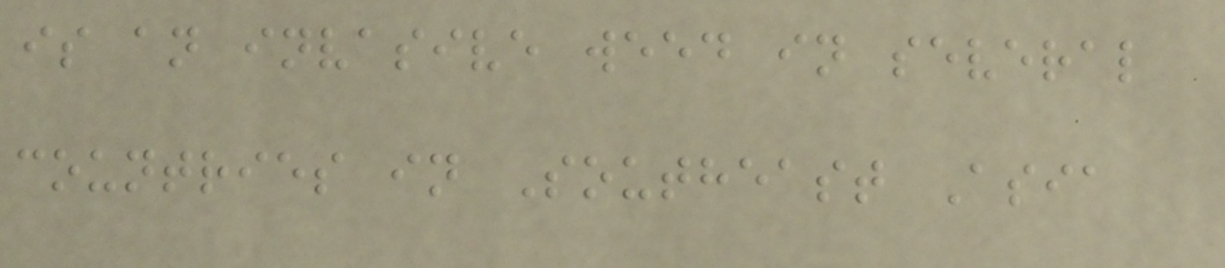is an invasive weed in several
countries in Southeast Asia
